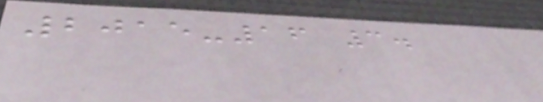2015-16 3.
